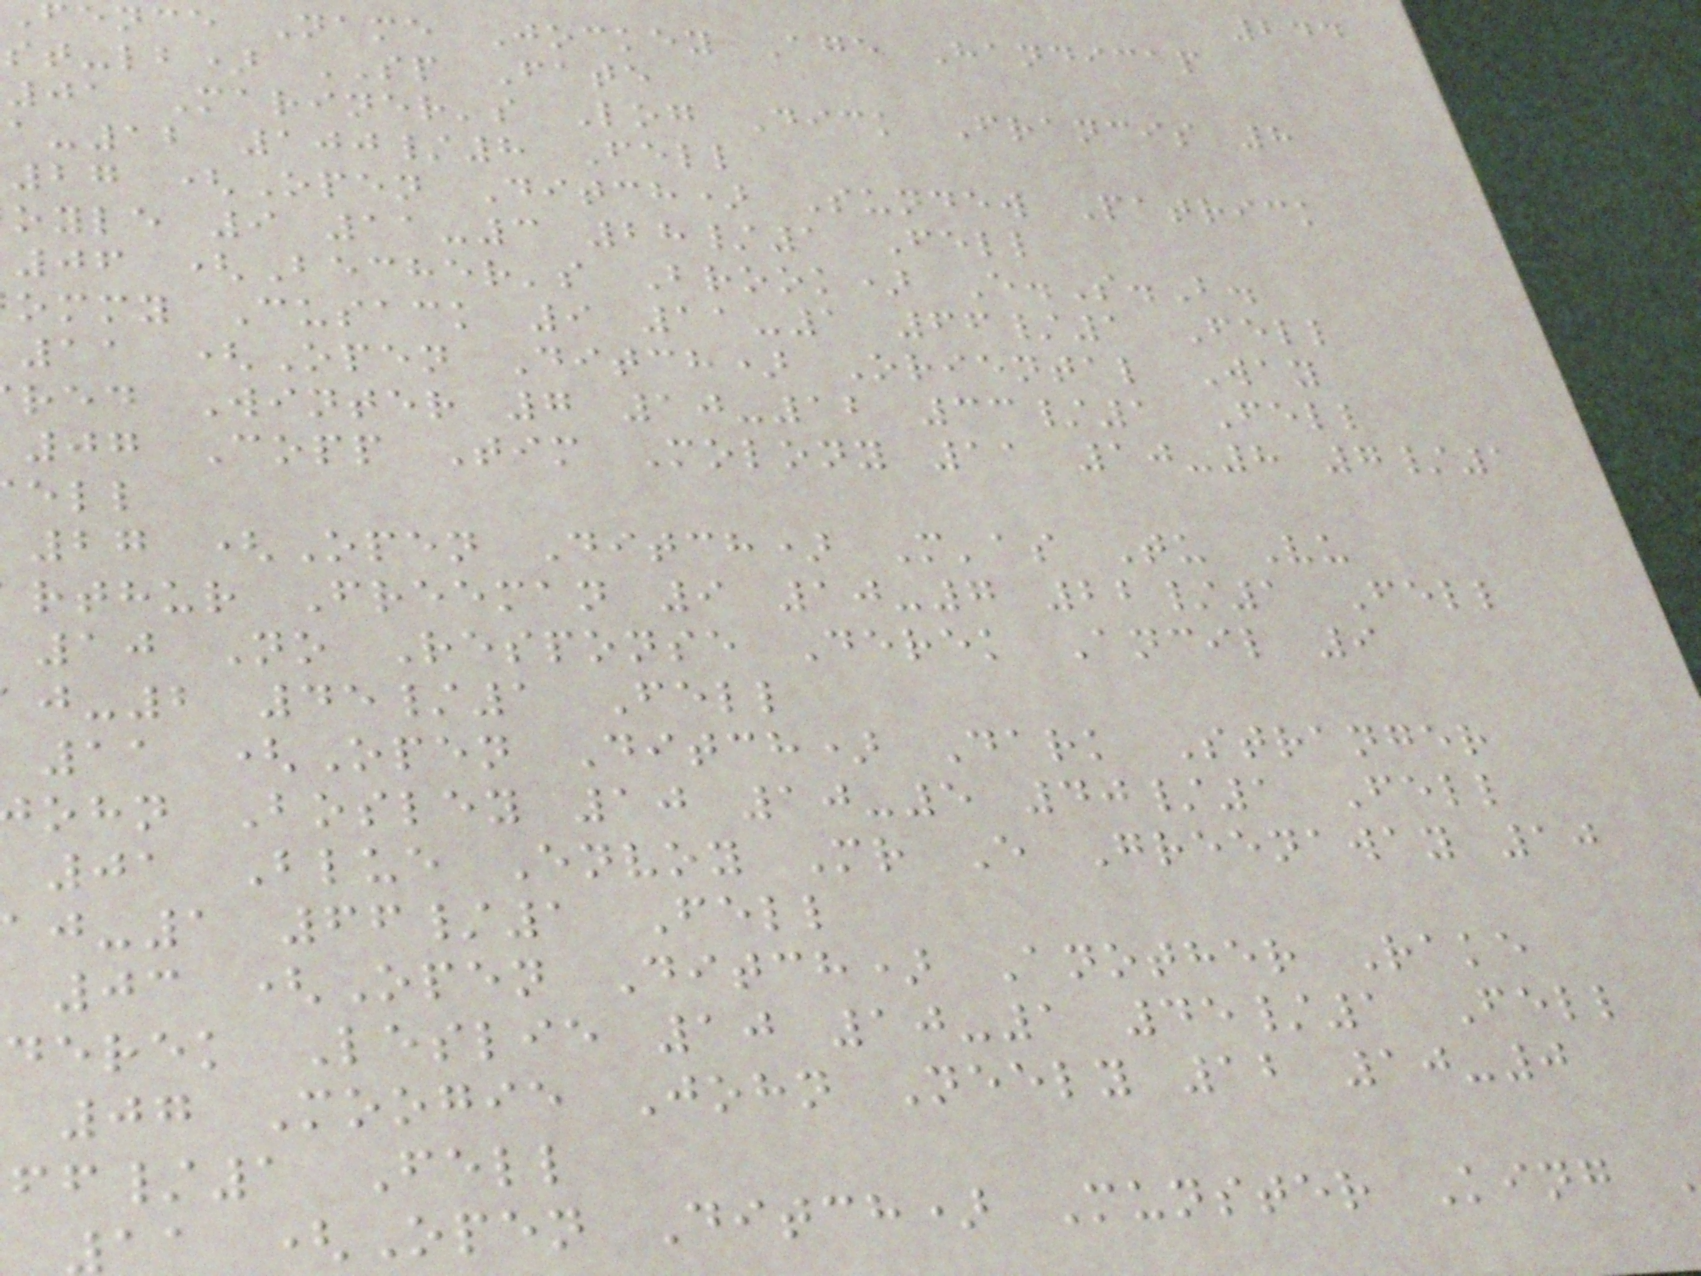244
fence Name Jockey Age Handicap
st-lb) SP Fate
01 Mariner's Log Dick Francis 8
-12 100/8 Fell
27 (Open Ditch) Sundew Patrick
oyle 9 11-3 28/1 Fell
06 (Becher's Brook) E.S.B.
ommy Cusack 9 11-1 66/1 Fell
11 (Open Ditch) Oriental Way
red Winter 7 10-12 33/1 Fell
07 Copp Tim Molony 11 10-8 7/1
27 (Open Ditch) M'as Tu Vu
rthur Freeman 9 10-7 22/1 Fell
10 No Response Derek Ancil 9
-2 45/1 Fell
11 (Open Ditch) Dark Stranger
ohn Bosley 10 10-5 40/1 Fell
01 Blue Envoy Mr E Greenaway 10
-1 66/1 Fell
03 (Open Ditch) Another Rake
derek Leslie 10 10-1 45/1 Fell
07 Moogie John Neely 12 10-0
/1 Fell
aa (Open Ditch) Munster King
